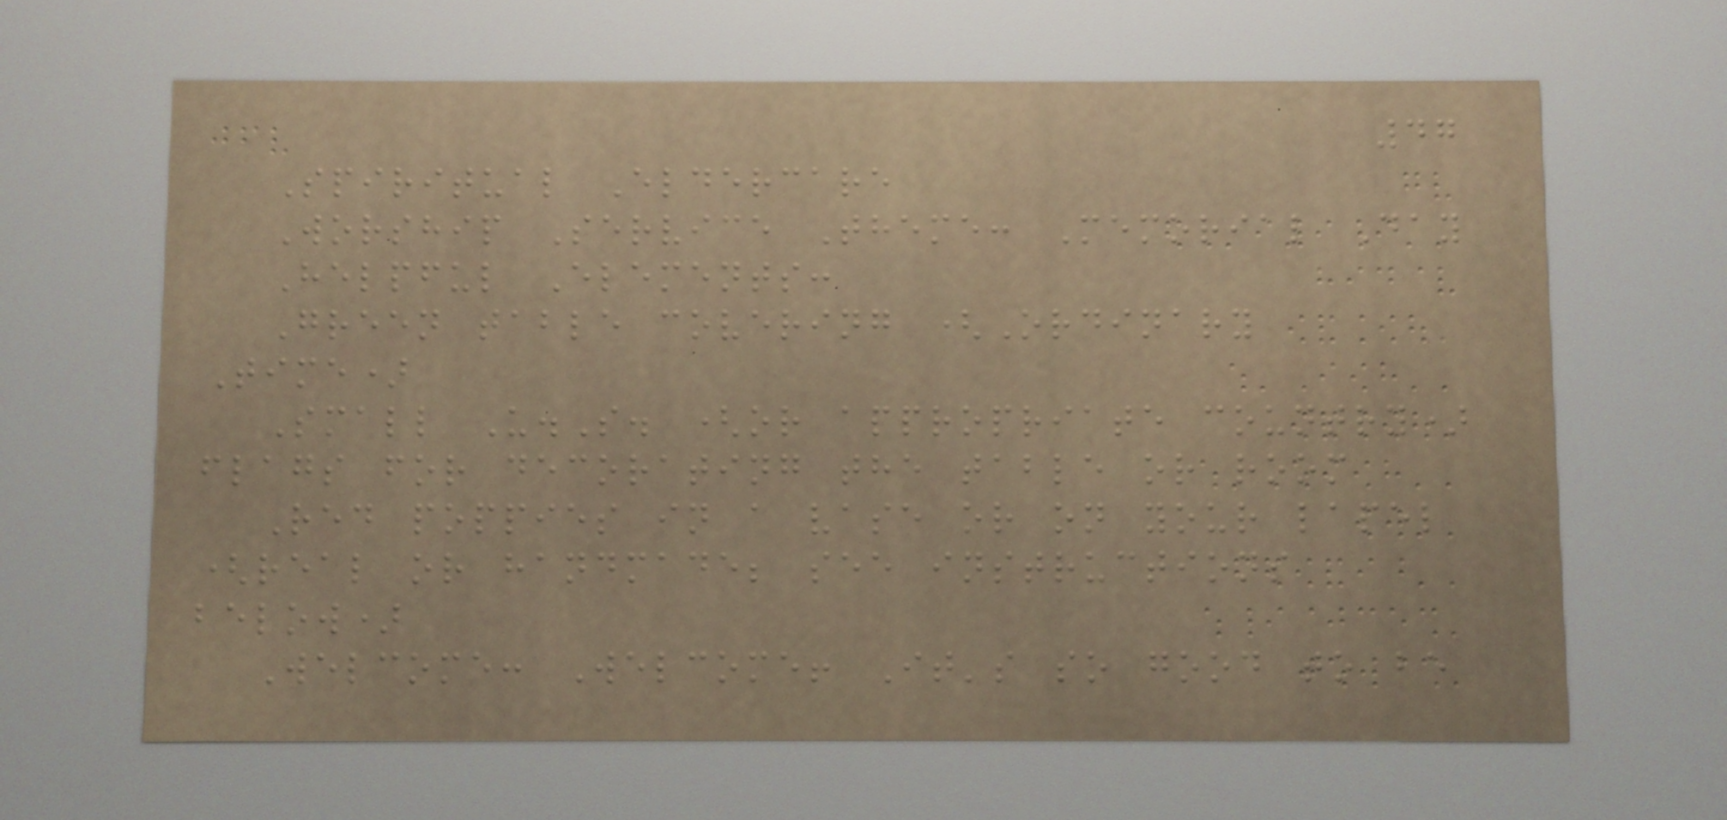47
Spiritual Eldercare
Worship Service Theme: Memorial Day
Helpful Elements:
Green table covering (Ordinary
Time)
Small U.S. (or appropriate country)
flags for decorating the table or room
Red poppies in a vase or on your lapel
(real or handmade; see instructions
below)
Welcome: Welcome! It's so good to be
